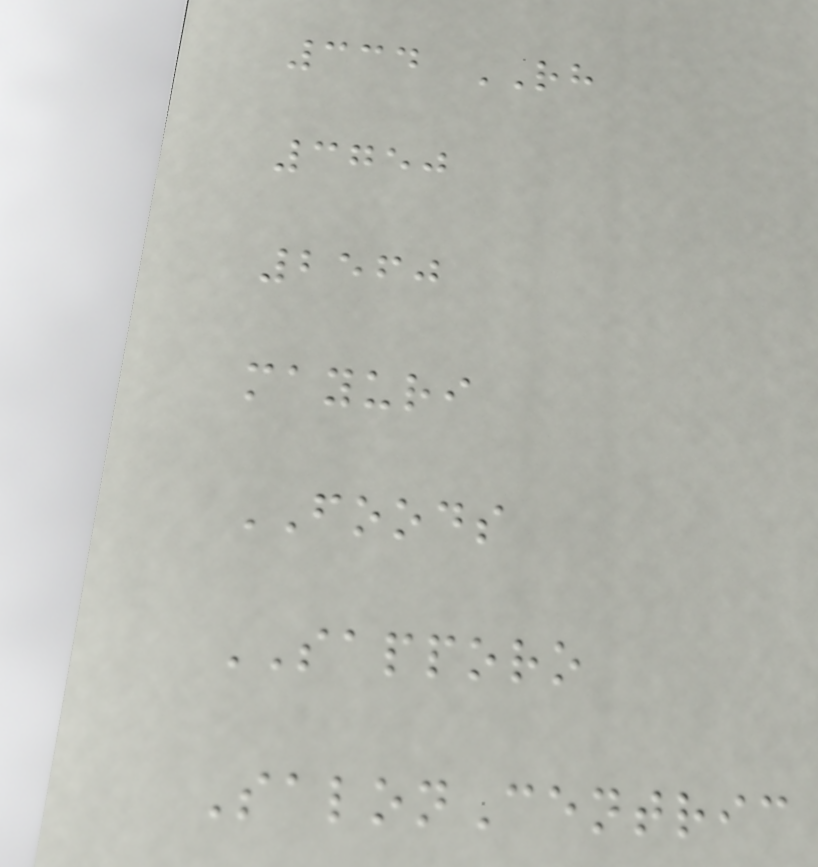334 RH
3750
2560
mayuri
FOODS
SAPPORO
SalonCentric
